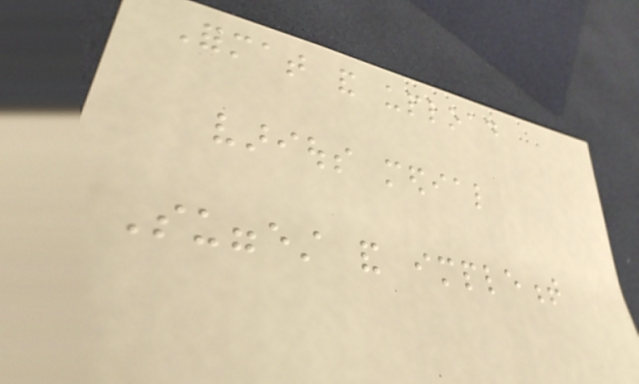Format and upload
various medial
Suggest and implement
